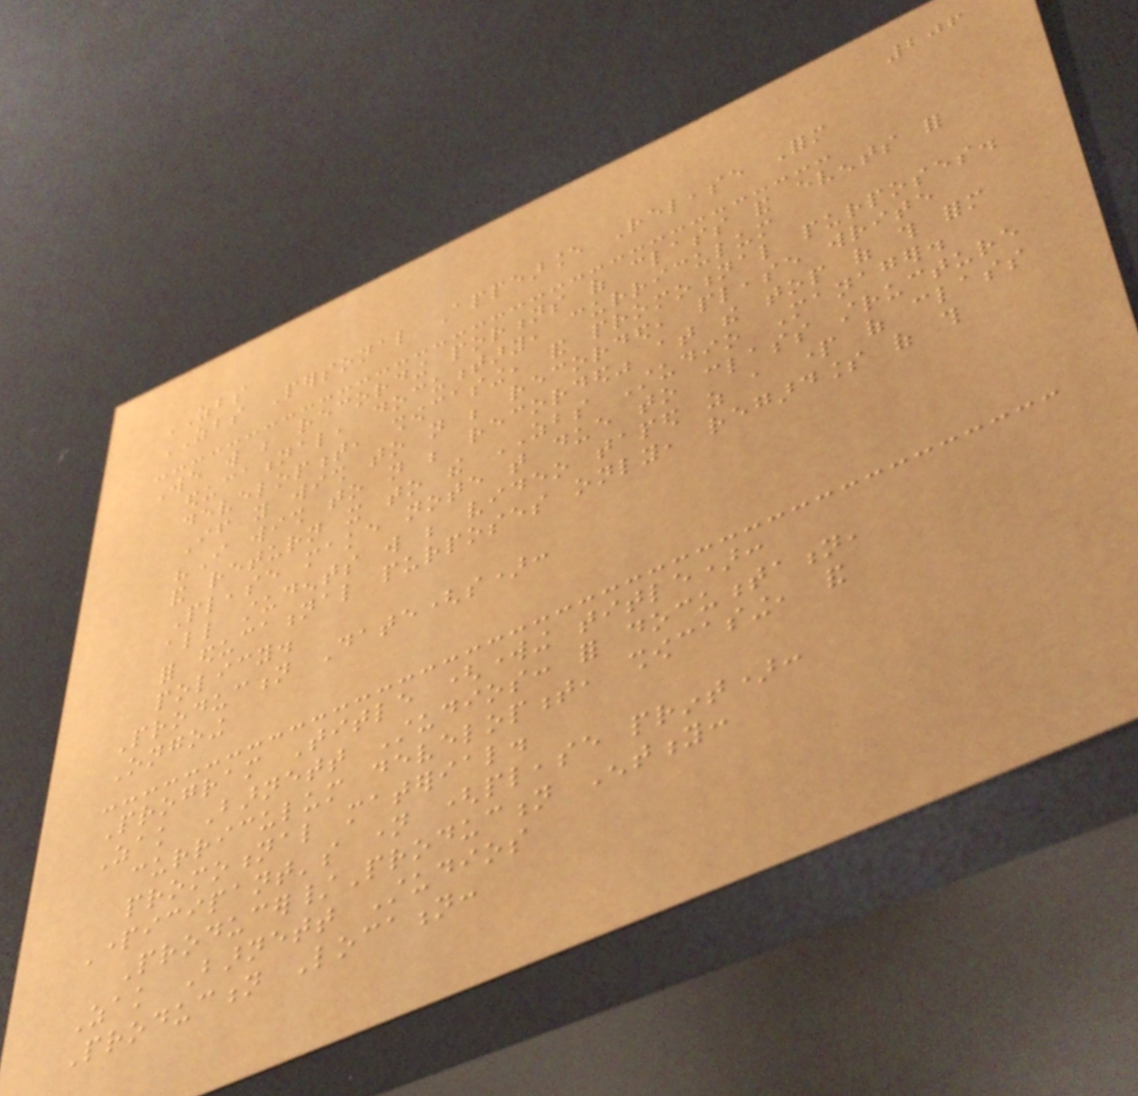206
ZBS
ZBS Personal Appearance Release Form
We will be recording portions of class and events for
educational, documentary, curriculum
development, showcasing, and promotional purposes.
If you wish to not be recorded, please write
"I wish to not be recorded" at the top of this form
and return it to the ZBS Studio Manager.
Please make note that due to class structure
all students will be video taped as a part of class
for educational purposes only, regardless of this
policy.
Production Date(s):
Ongoing
Program Title (working title):
Zak Barnett Studios: for documentation,
curriculum development, showcasing, and
promotional material.
Participant's name (please print):
Producer/Production Entity:
Zak Barnett Studios
Production Location:
